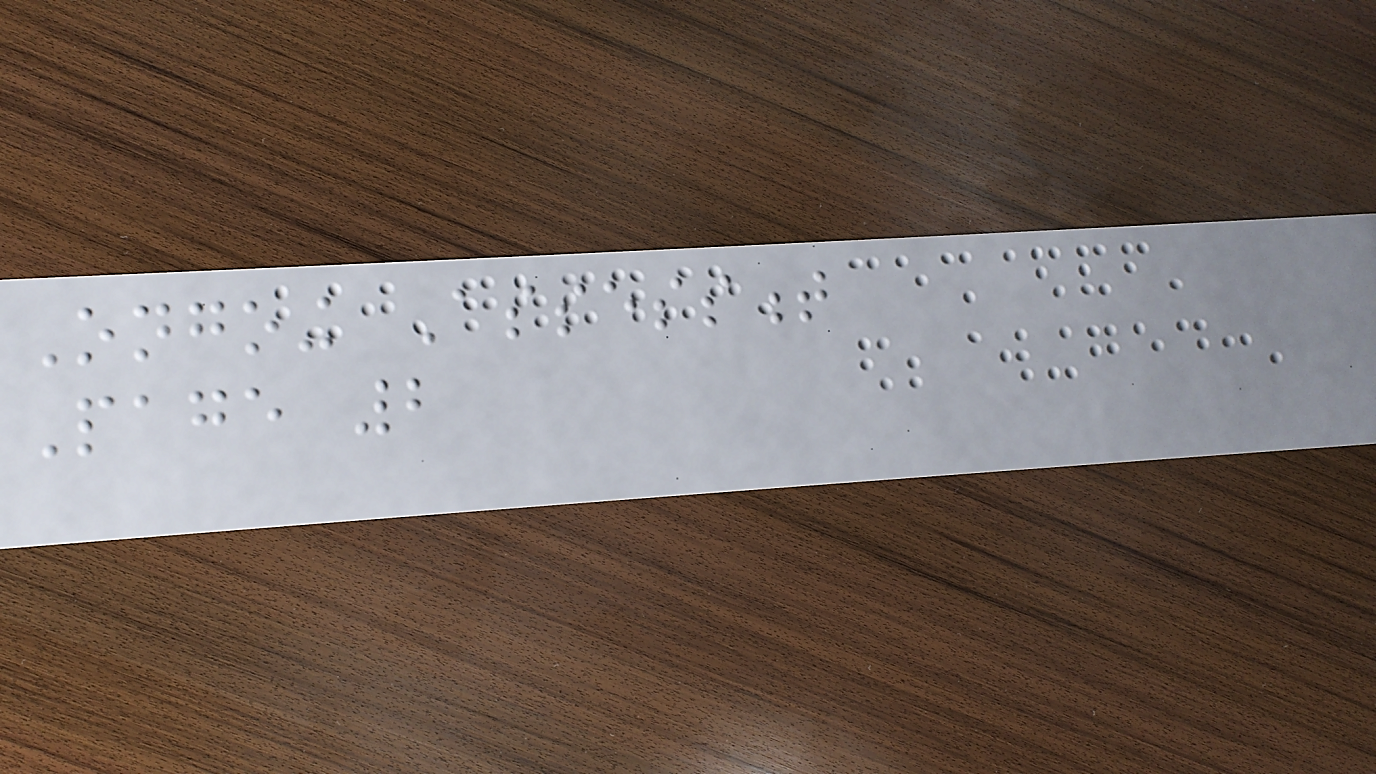Ongoing Assessment
Page 2
